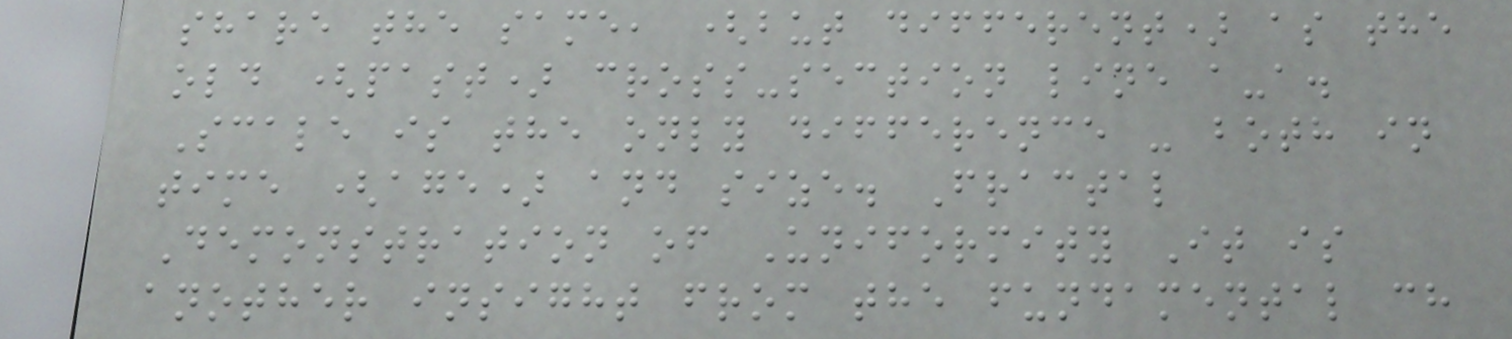share the same, (but different) as the
old (past) cross-section line a-a.
Scale is the only difference - both in
time (age) and size. Fractal
Demonstration of Uniformity It is
another insight from the fundamental ch
